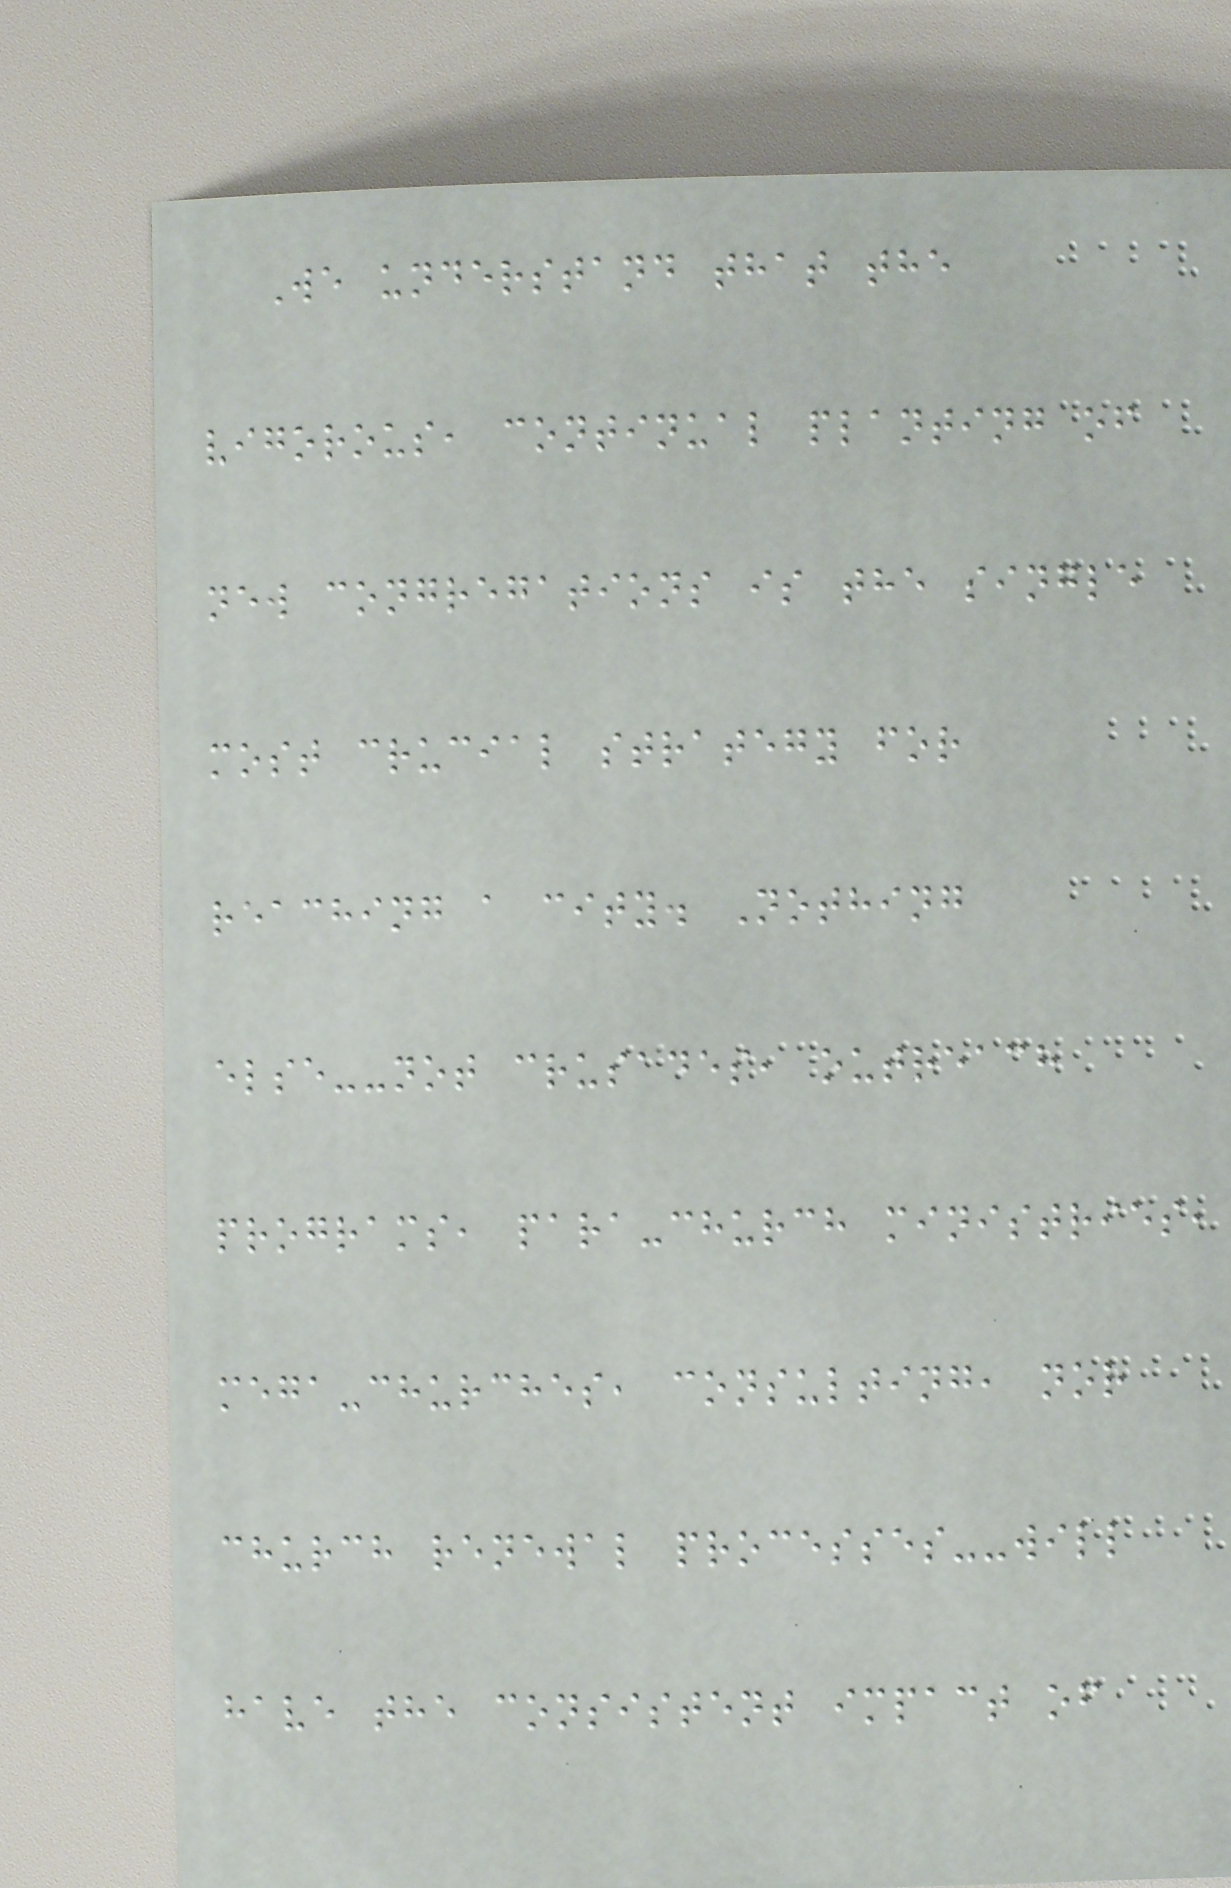We understand that the
vigorous, continual planting of
new congregations is the single
most crucial strategy for
reaching a city. Nothing
else--not crusades, outreach
programs, para-church ministries,
mega-churches, consulting, nor
church renewal processes--will
have the consistent impact of
